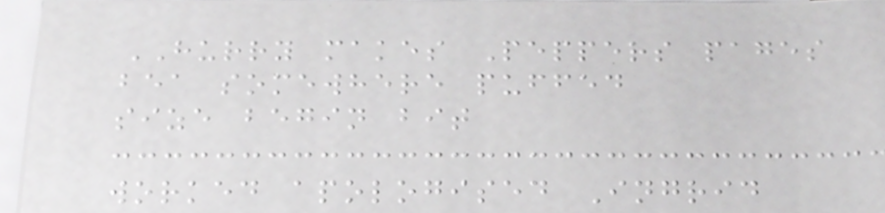HURRY makes Peppers pages
bea somewhere puffed
size begin bit
worked apologised Ingrid
